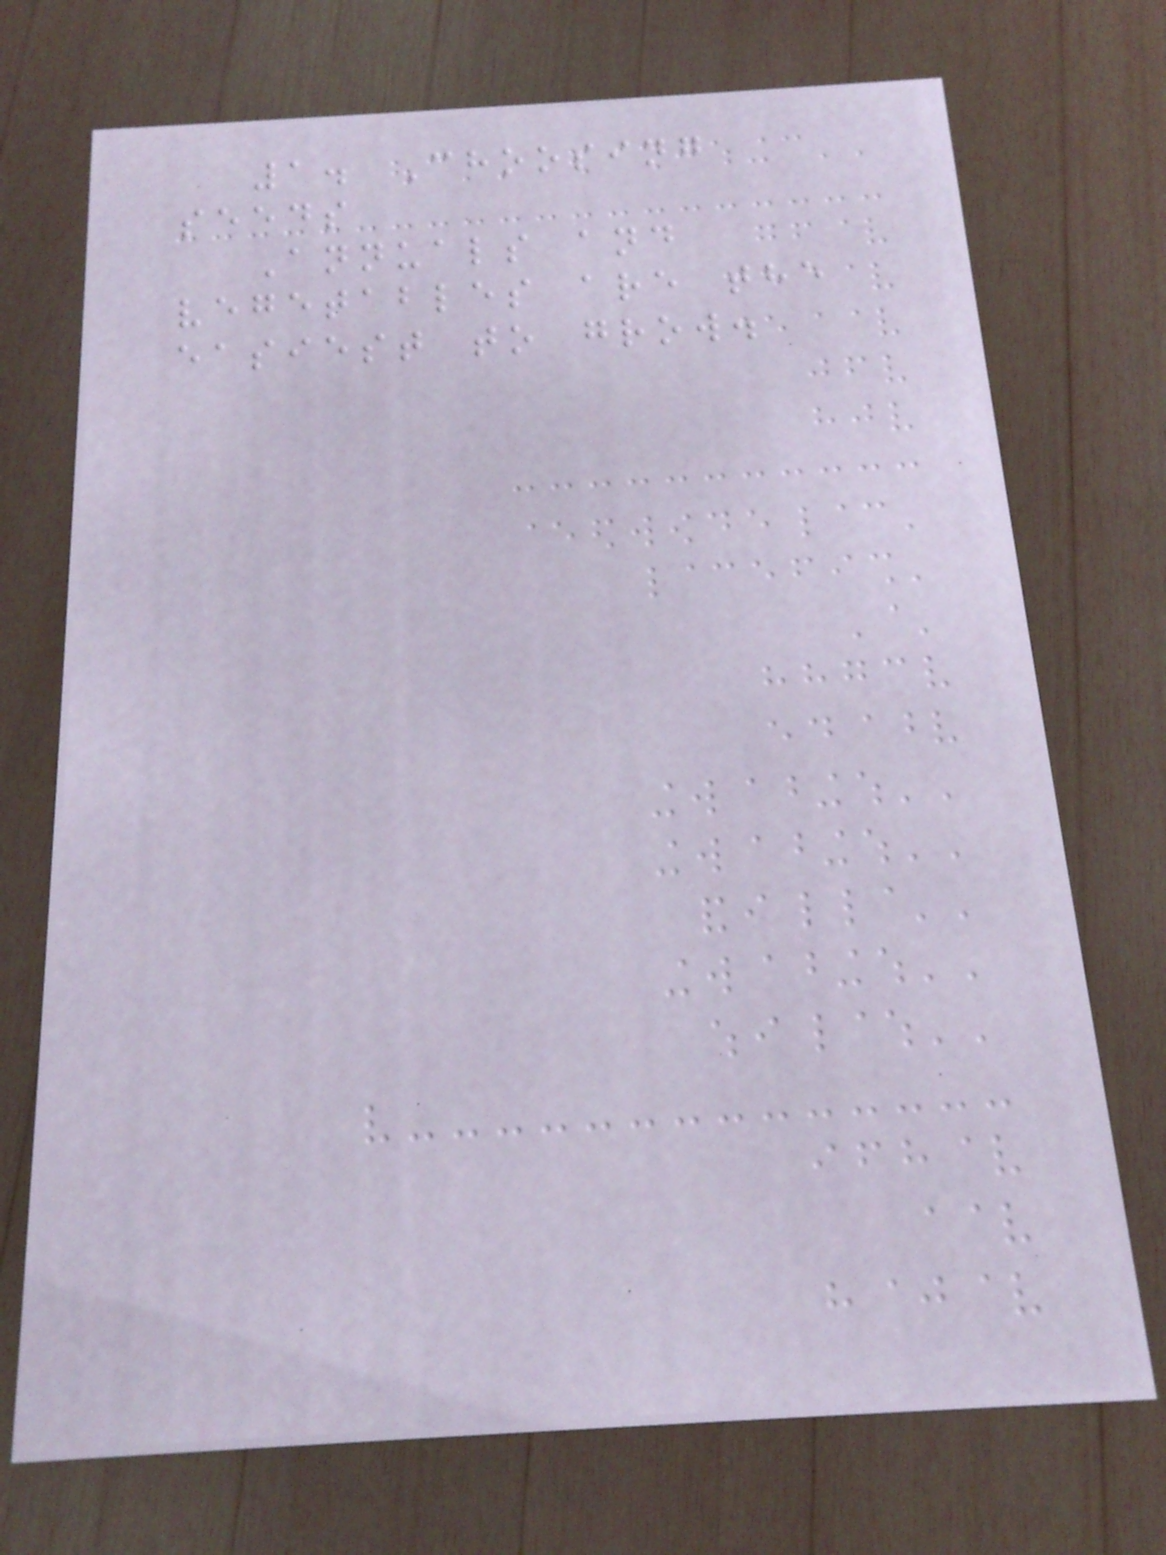1. Choosing
seeds
Annuals and
vegetables are the
easiest to grow.
